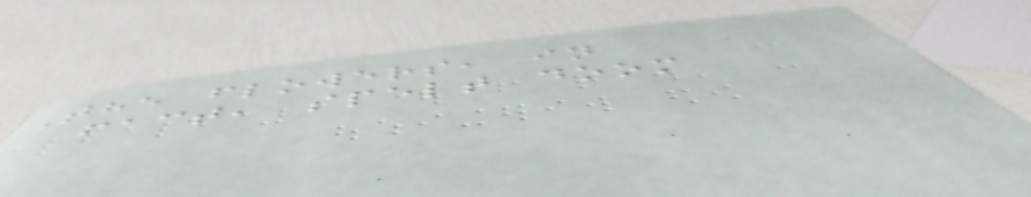The flowers, in
fact, spelt doom
